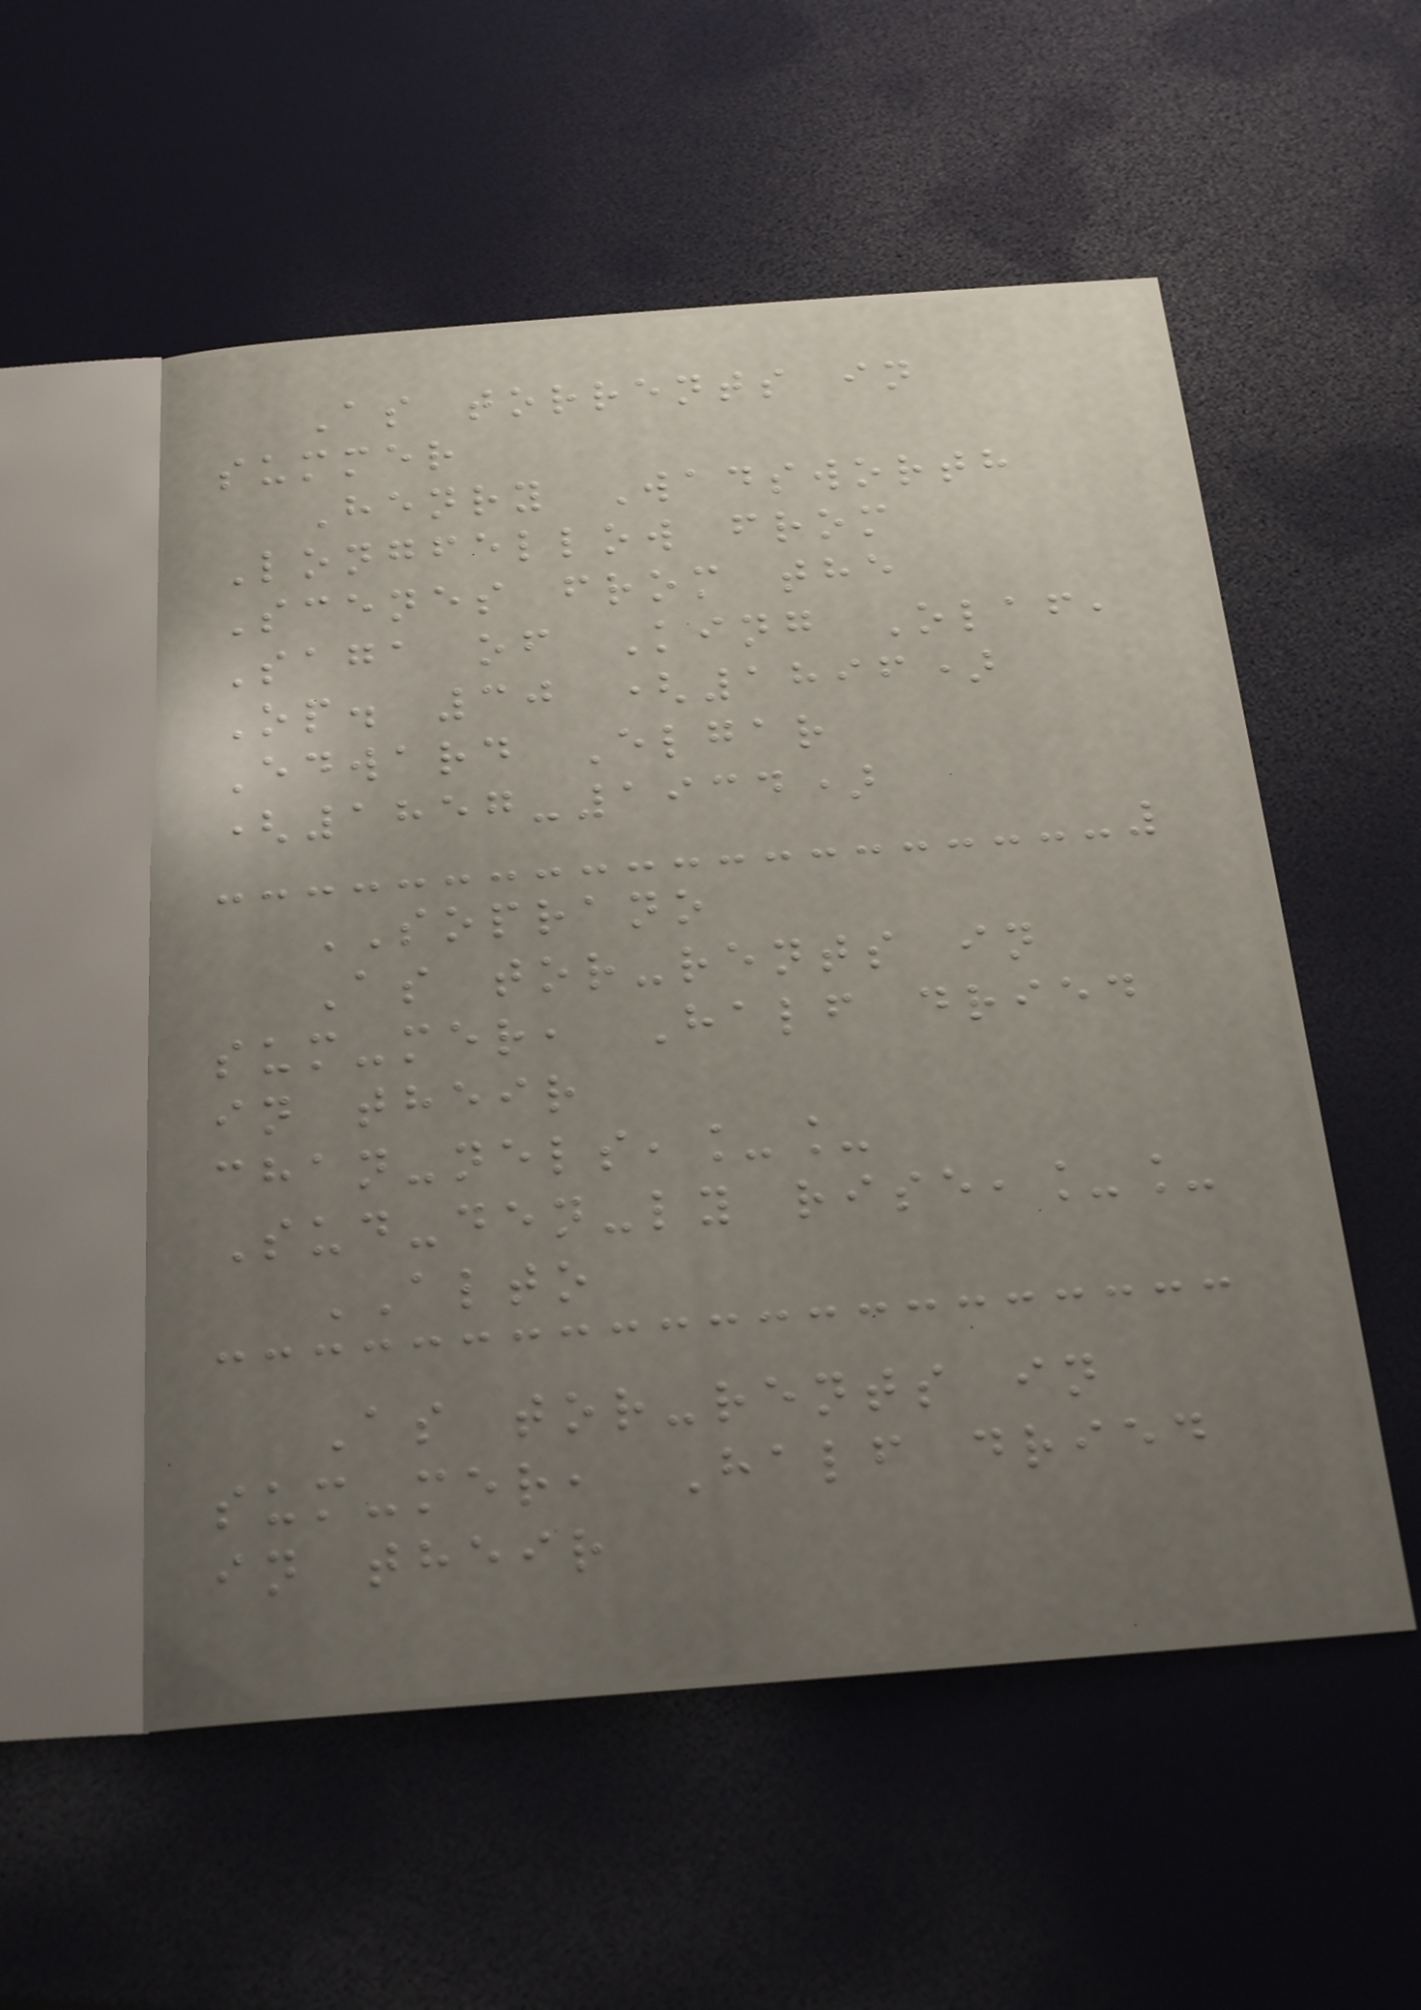As torrents in
summer
Henry Wadsworth
Longfellow from
Scenes from the
Saga of King Olaf,
Op. 30 (1896)
Edward Elgar
(1857-1934)
SOPRANO
As tor-rents in
sum-mer, Half dried
in their
chan-nels,__
Sud-den-ly rise,__
ALTO
As tor-rents in
sum-mer, Half dried
in their
